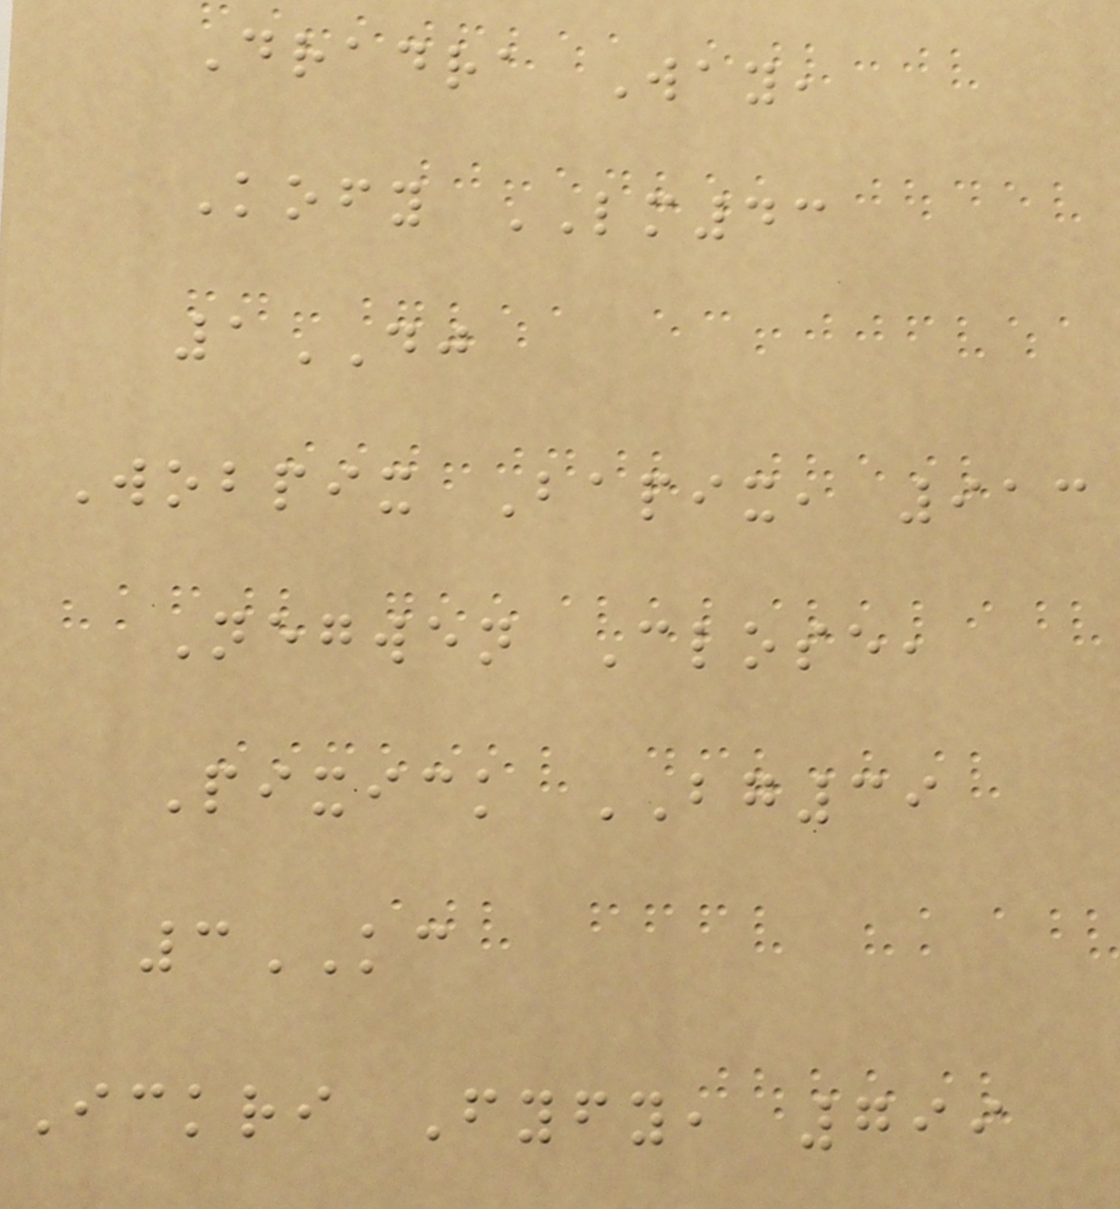Dradra Way,
Kofy LM43
1DJ
Wobpix Bapix, 913
Negwen Close,
Pixick BG39
3KC
Ickri Fyfy, 799
